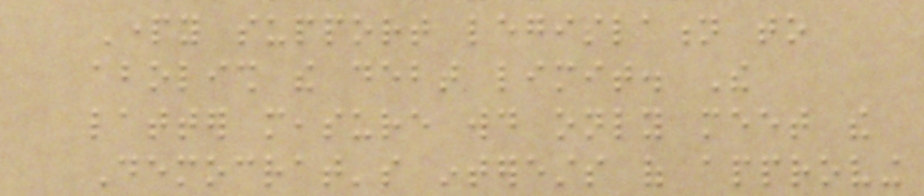Party support legislation to
abolish the debt limit. The
latter measure would only meet the
Democrat's interests of approving
